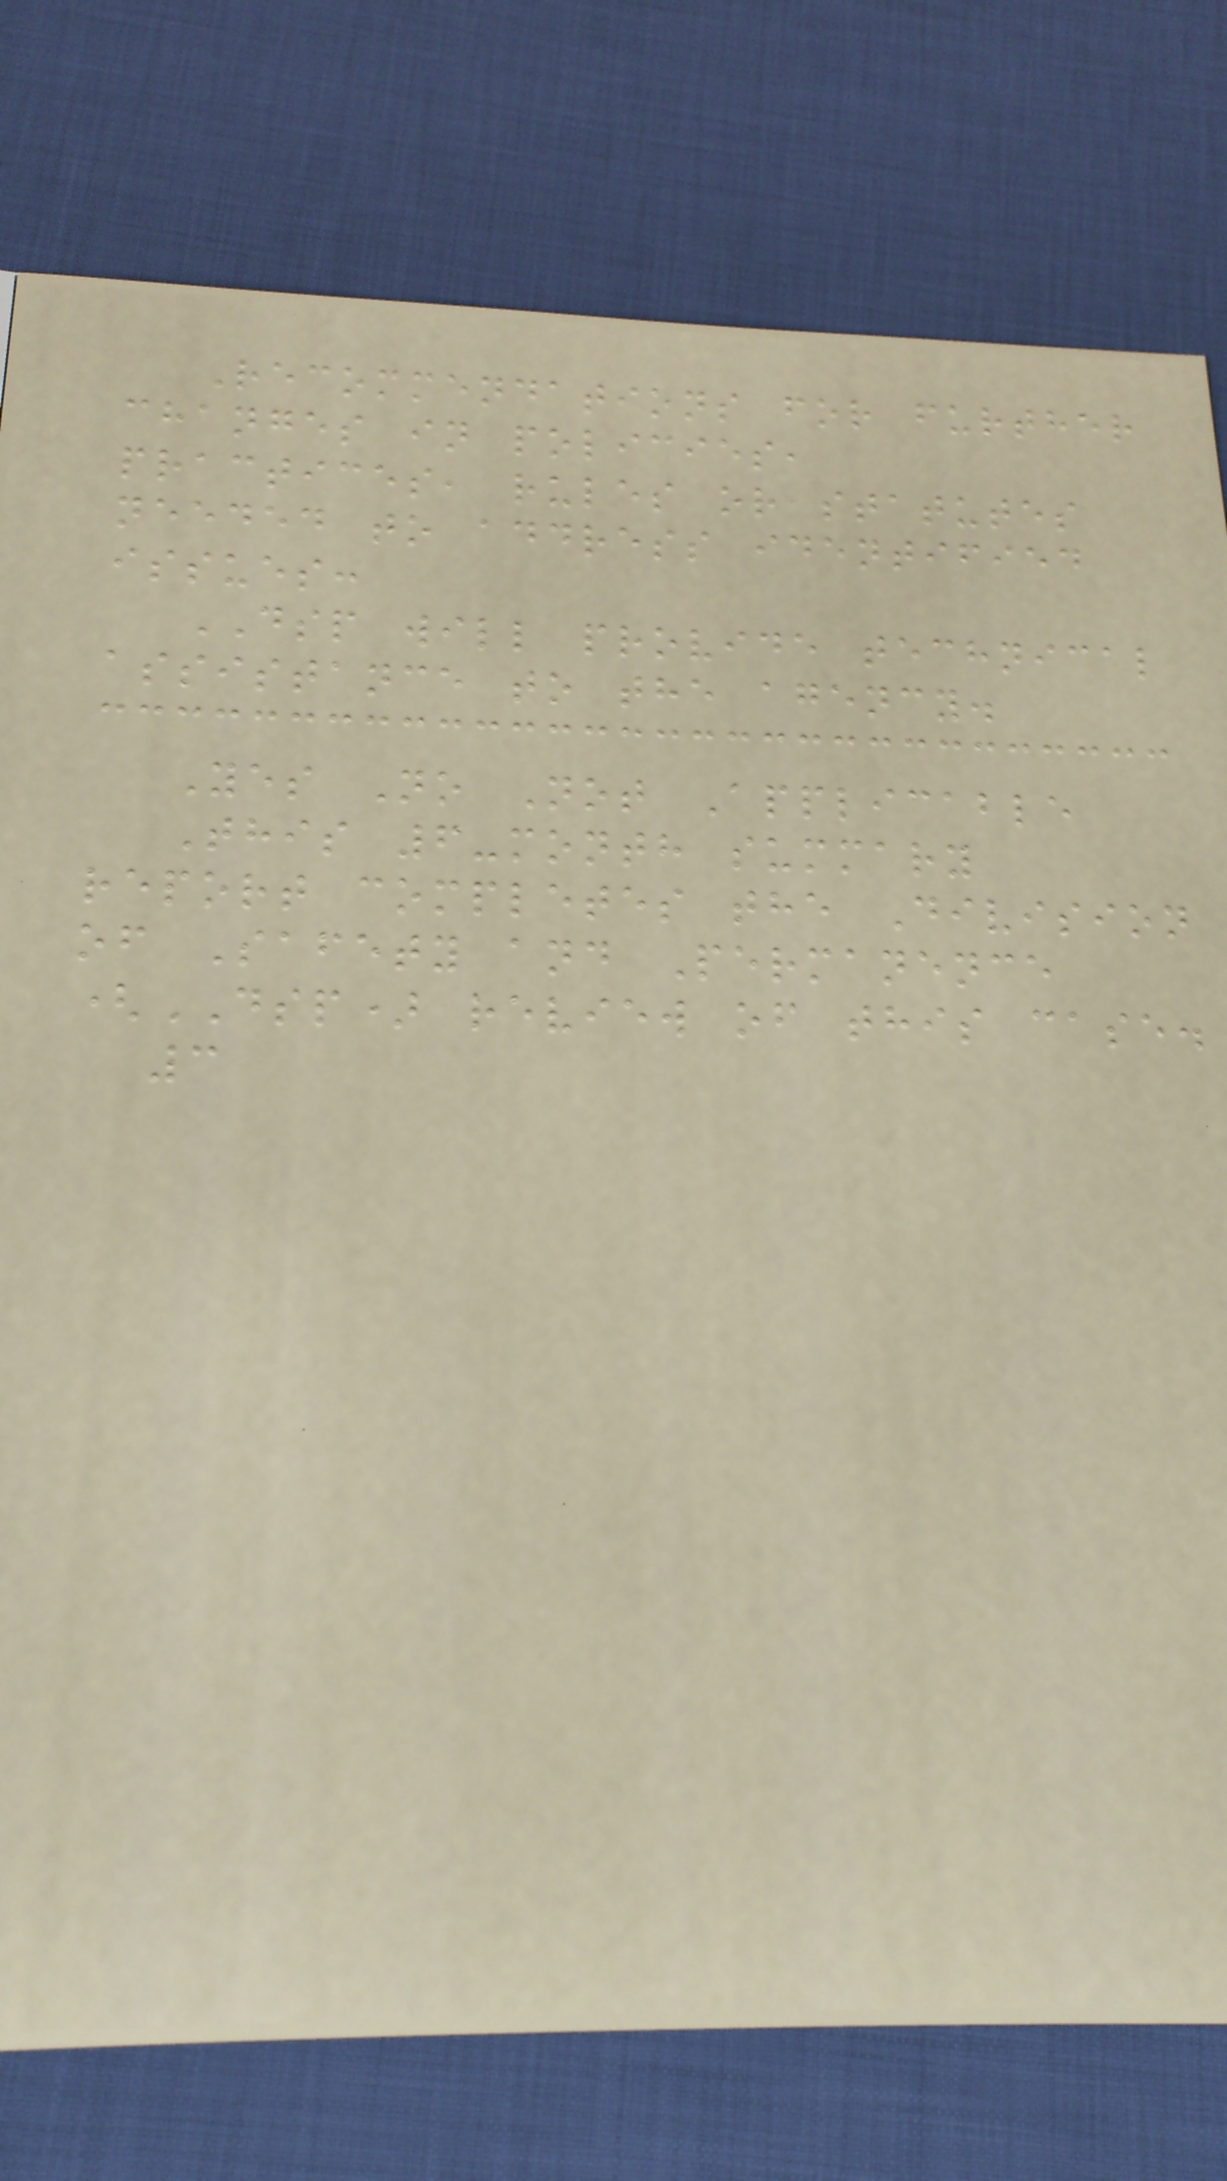Recommendations for further
changes in policies,
practices, rules or statutes
needed to address identified
issues:
DSP will provide technical
assistance to the agency.
Yes No Not Applicable
This 6-month summary
report completes the Division
of Safety and Permanence
(DSP) review of this case.
3
